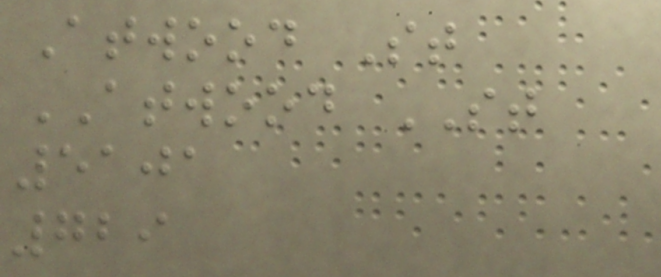Atwood St
ATWOOD ST
5101
729
